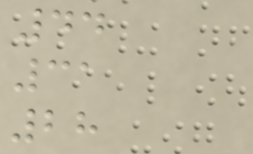44
31
28
